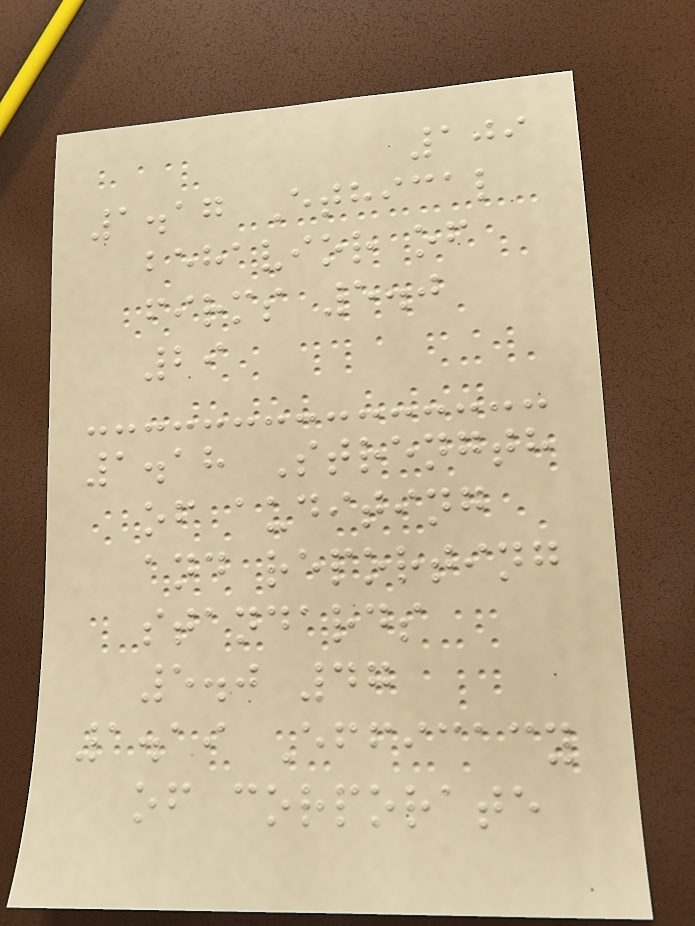109
1.17 Ethical
behavior of
firms 5.0
29
1.18 Strength
of auditing
and reporting
standards
5.0 47
1.19 Efficacy
of corporate
